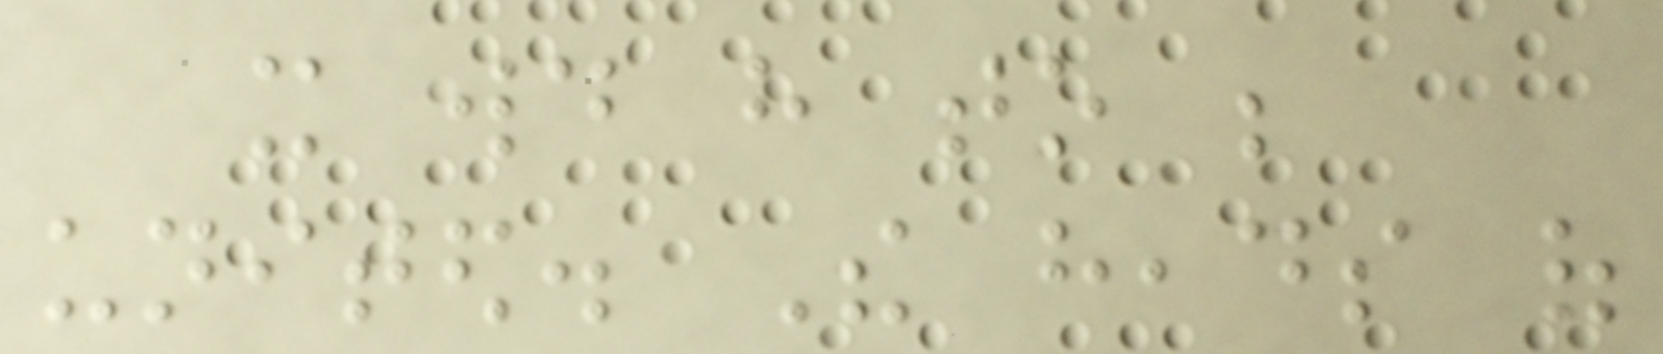it would have to be
united. The heads of
